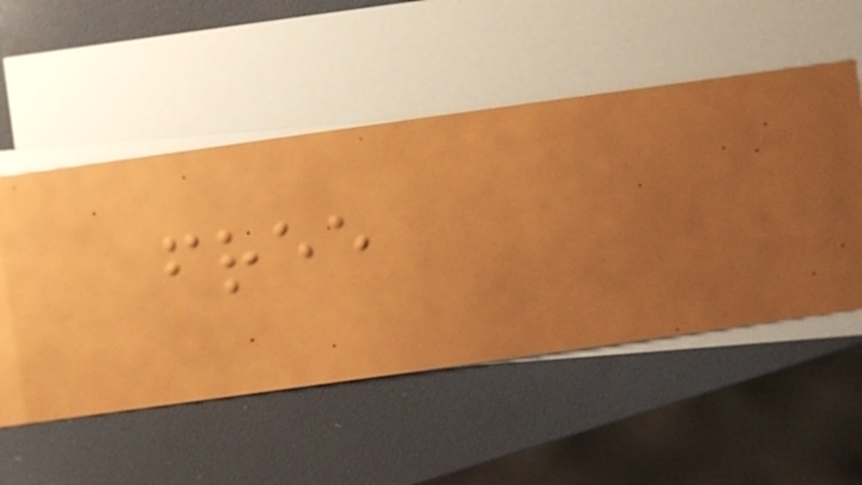free
